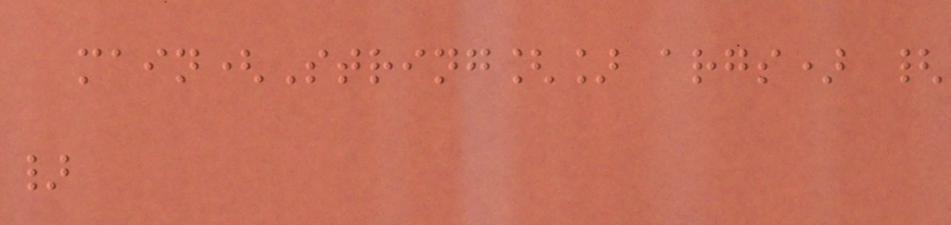main(String[] args) {
}
